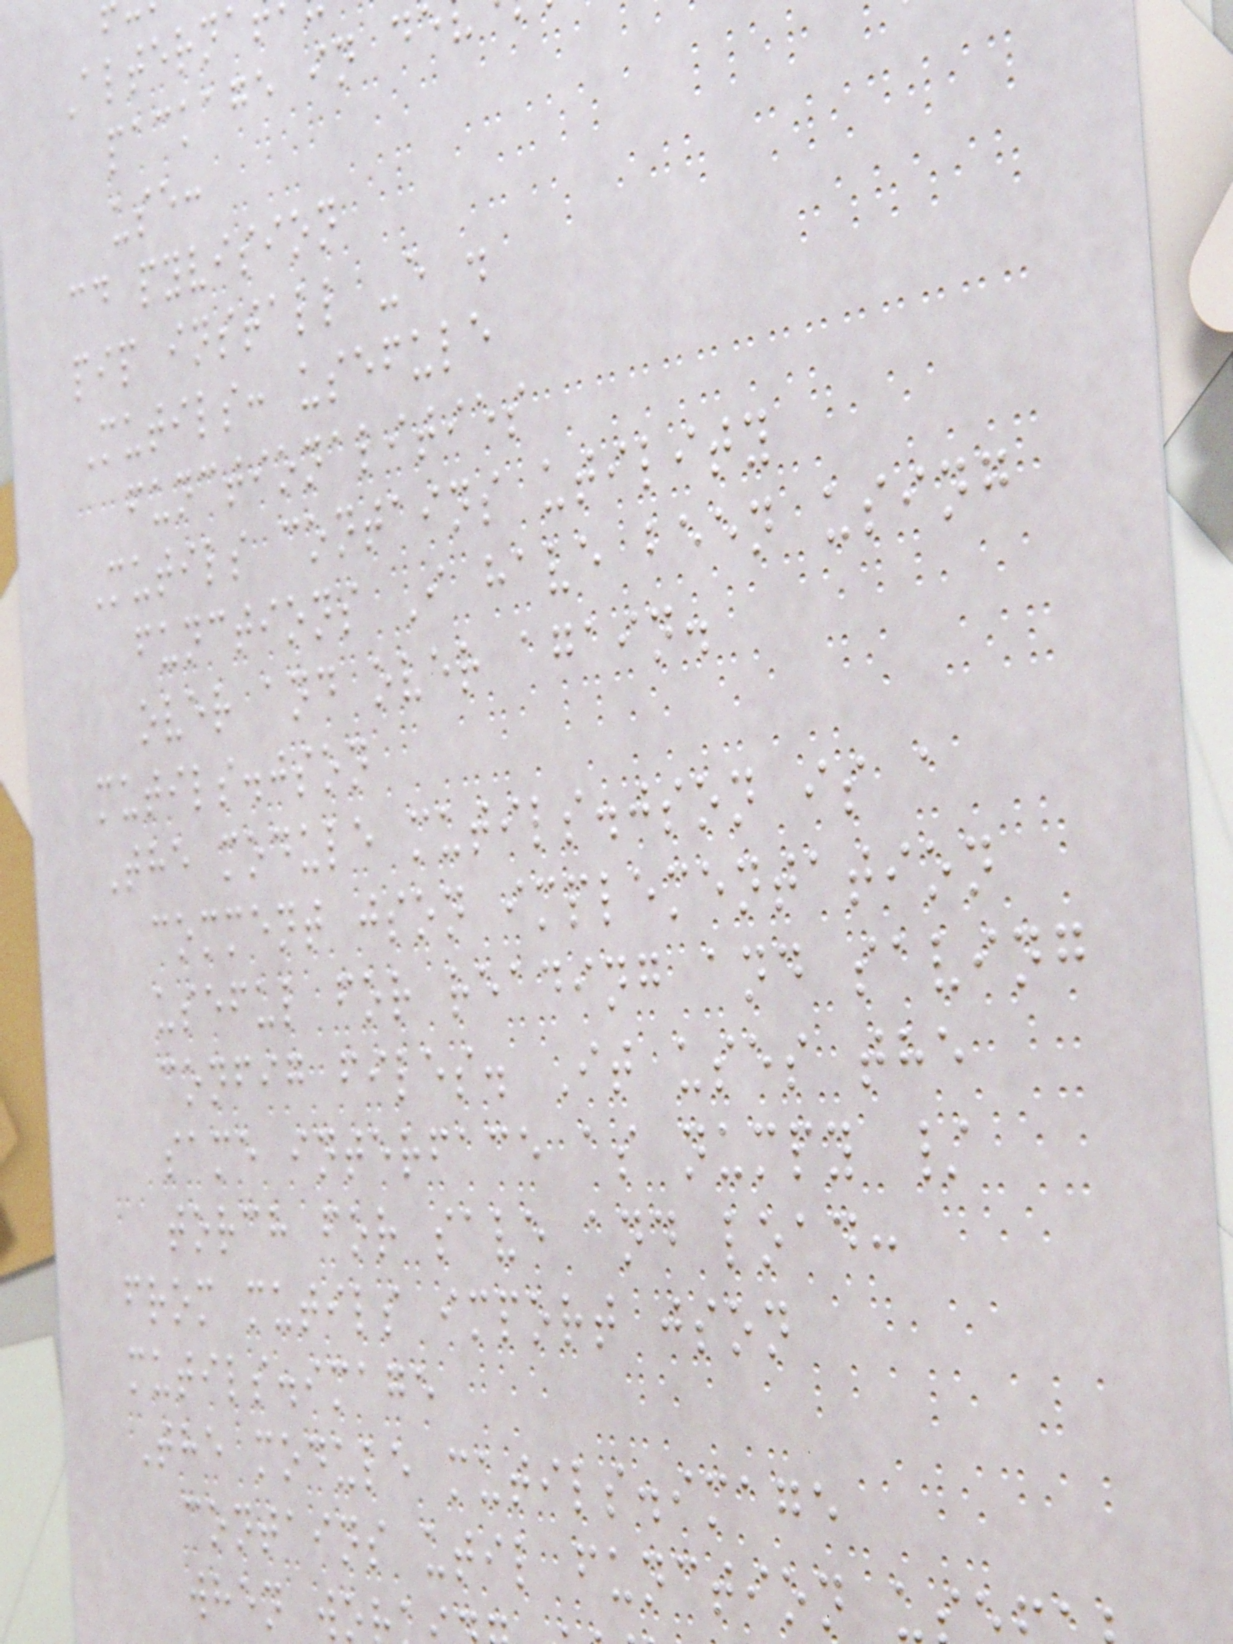Alterna
package in d
use:
cd pyvision
pip install -e .
Mutils: usefule
functionalities
Mutils contains utility
functions I have been using
over and over again.
mutils.json
The module mutils.json is a
comment json implementation
useful for reading and saving
config files. It uses the
same interface as numpy /
torch for save and load:
from mutils import json
mutils.image
The module mutils.image
contains util function u
when wo
